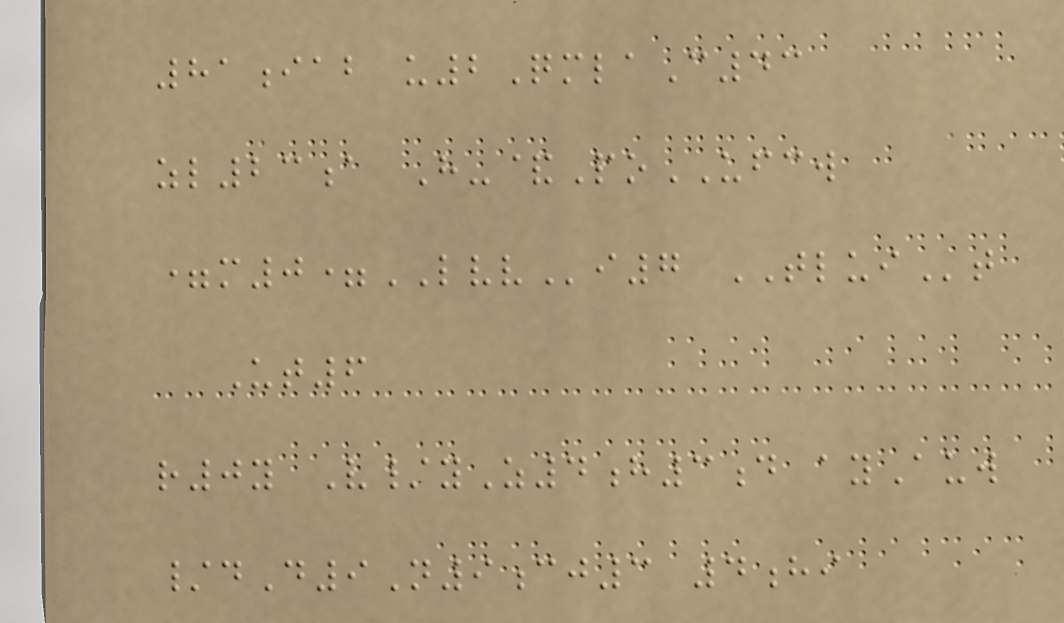81iab u2QmlaC43
zl23a H-&PoUFCW
=m0=LVVi7 TLUIt
Ut6
r0y V/yZ4h3d ayAuw
/dD9N9cj3 4hi
